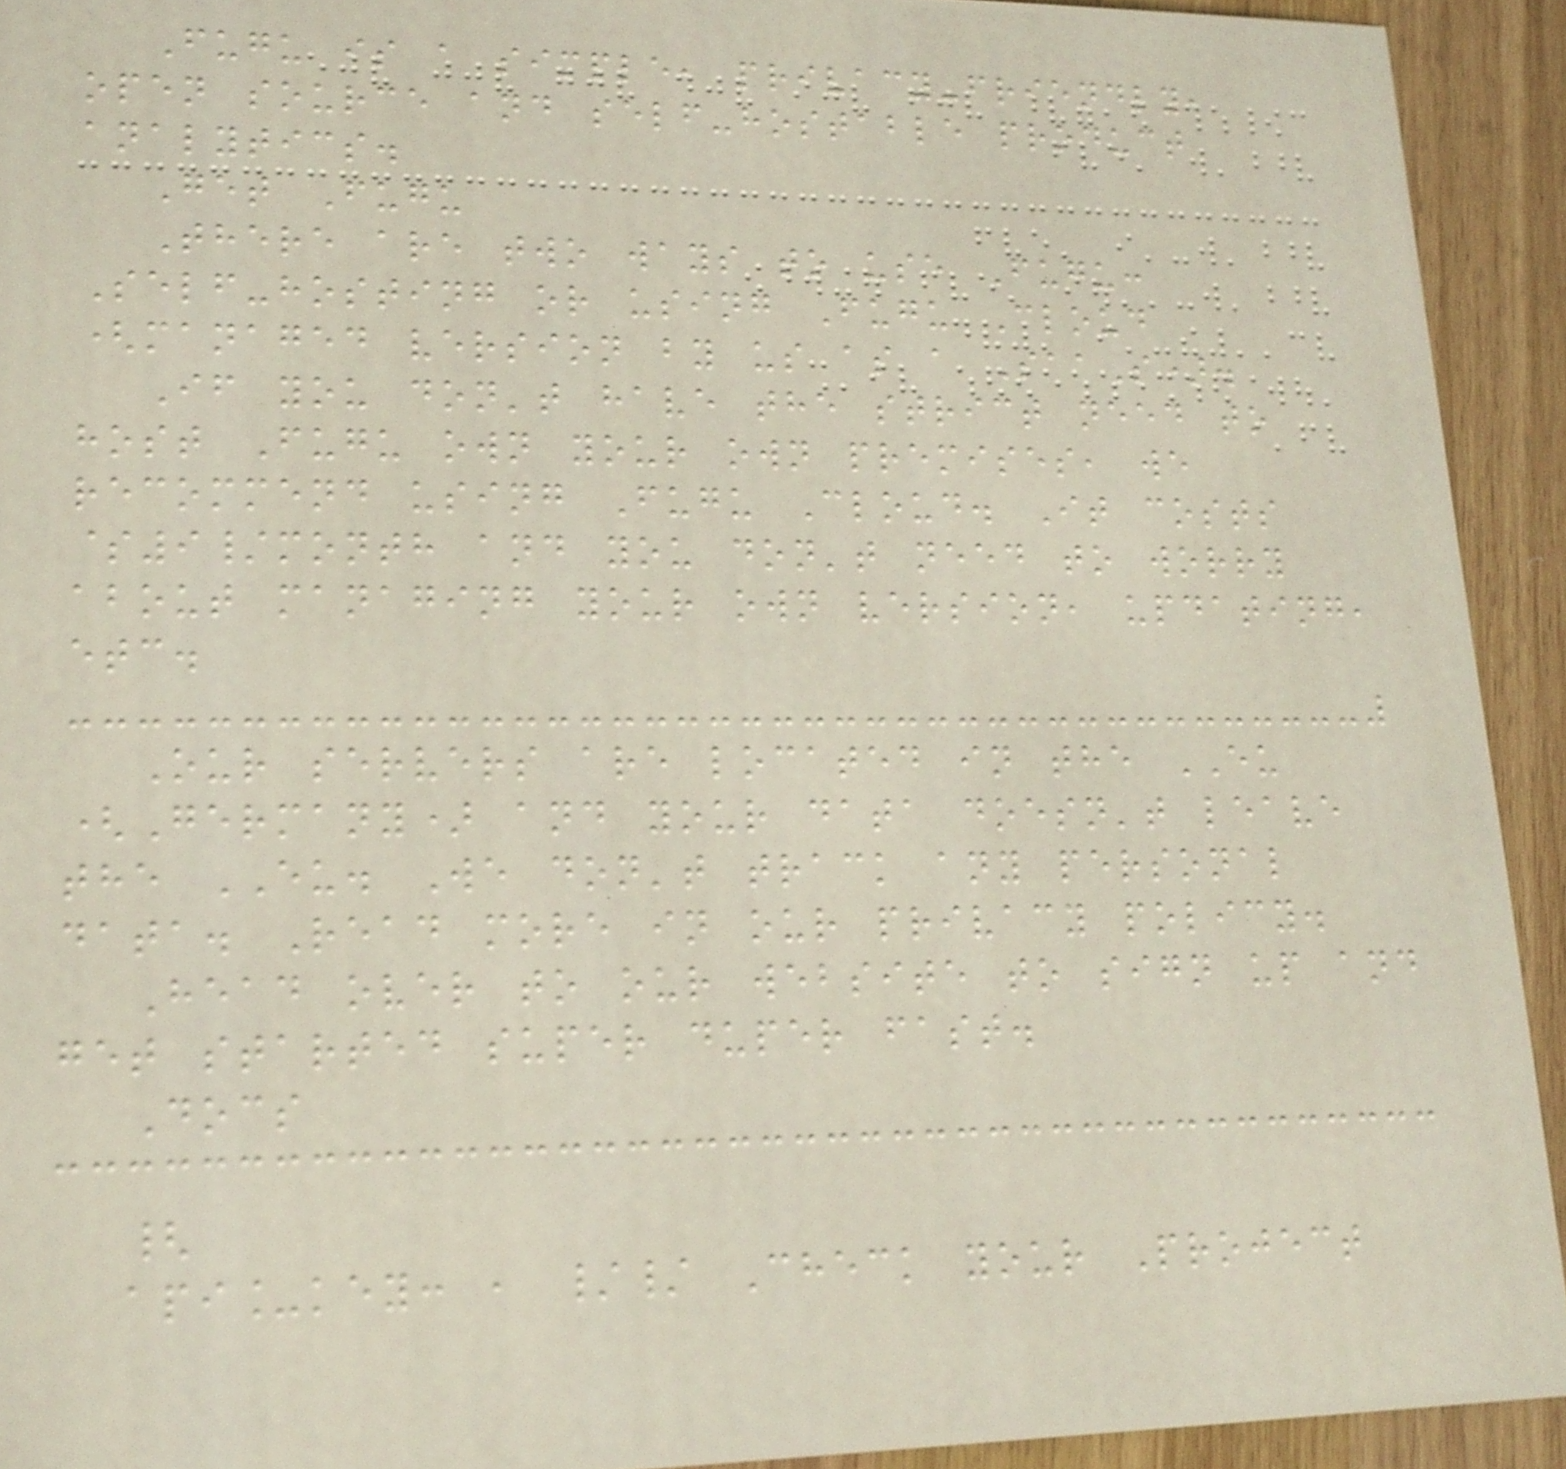Fugu is a simple, privacy-friendly,
open source and self-hostable product
analytics.
Get Fugu
There are two ways to use Fugu:
Self-hosting or using Fugu Cloud
(managed version by us as a SaaS).
If you don't have the strict need to
host Fugu own your own premises, we
recommend using Fugu Cloud. It costs
$9/month and you don't need to worry
about managing your own version, updating,
etc.
Our servers are located in the EU
(Germany) and your data doesn't leave
the EU. We don't track any personal
data. Read more in our privacy policy.
Head over to our website to sign up and
get started super duper fast.
Docs
{
api_key: , // Check your Project
